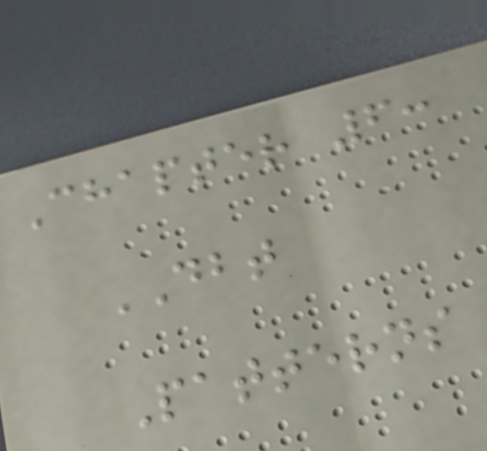Chapter 6:
DBT
Patterns
